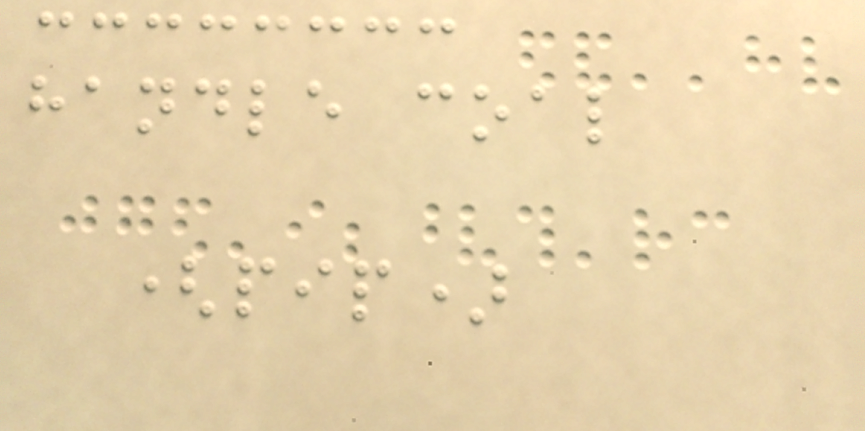handle coal
(pip)
